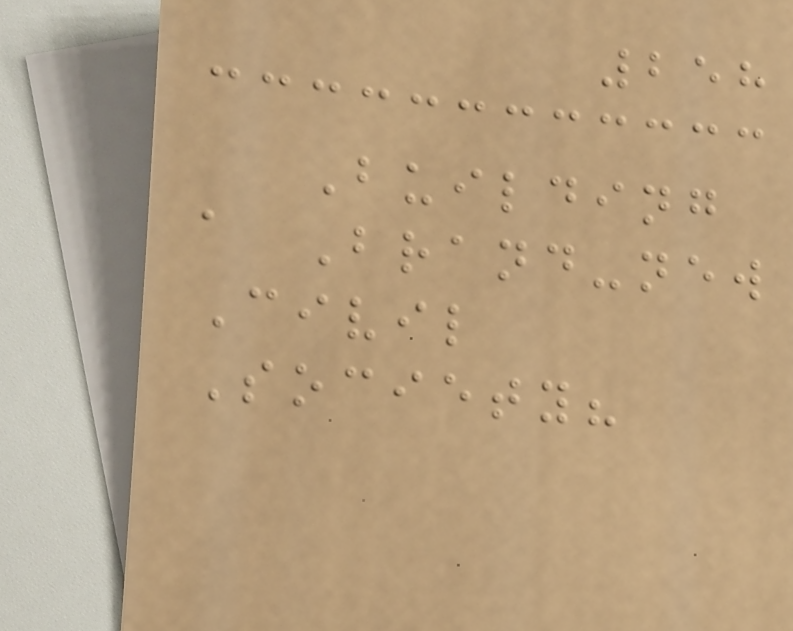258
Building
a Brand-new
Civil
Society?
